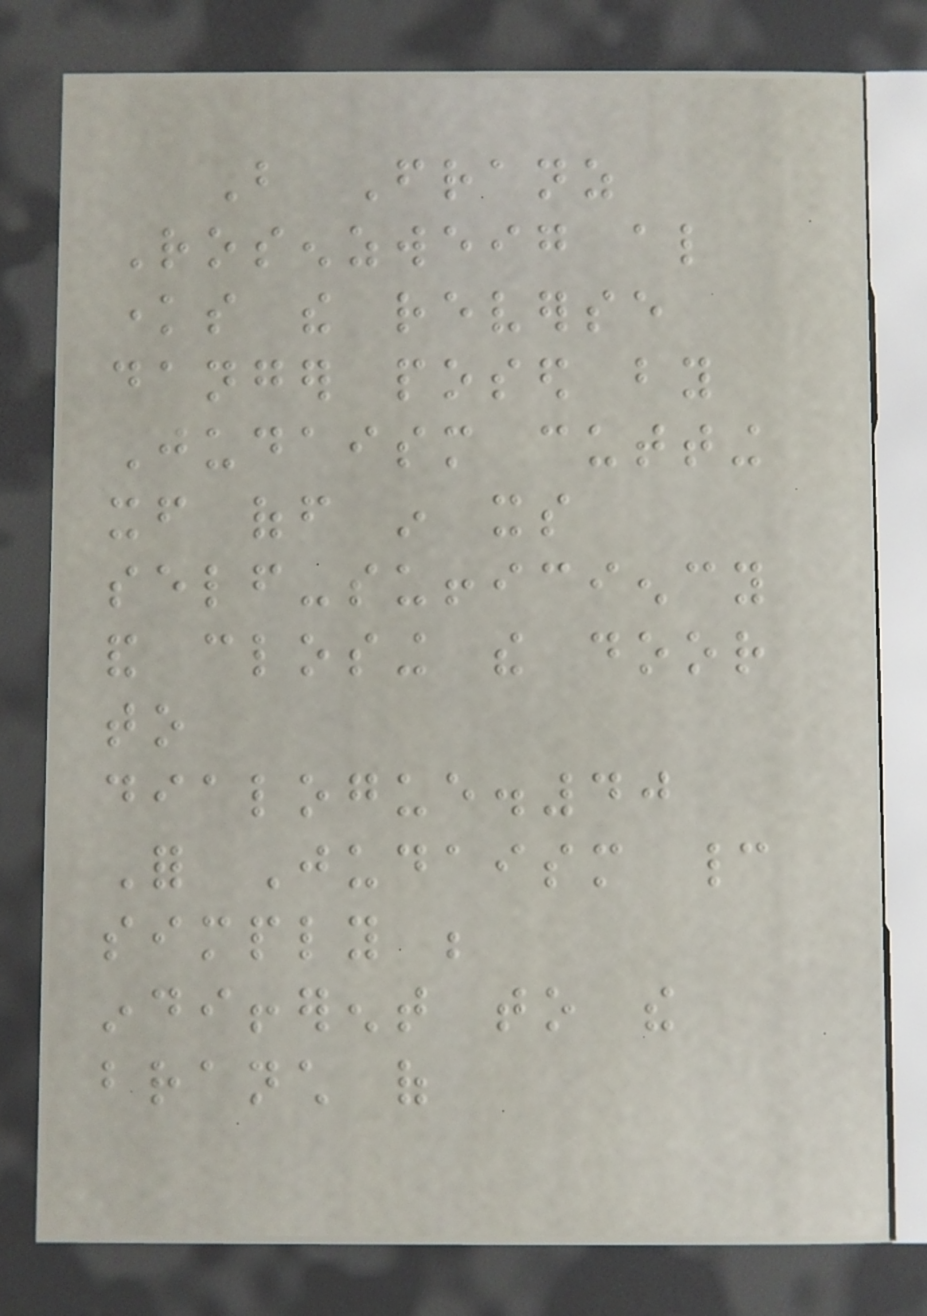But Franz
Rosenzweig also
knows the reverse
danger posed by
Judaism cutting
itself off in its
self-sufficiency
and closing the door
to
dialogue.40
For Judaism cannot
simply be
indifferent to the
branch of
